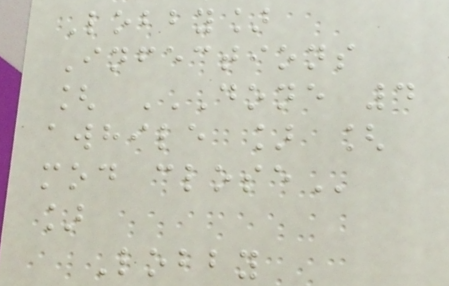Lobby]
Infections
[ DONE 4
AWHILE ] [
MOD CLOSE
]
Lobby
